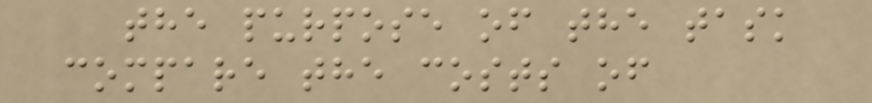the purpose of the task
compare the costs of
